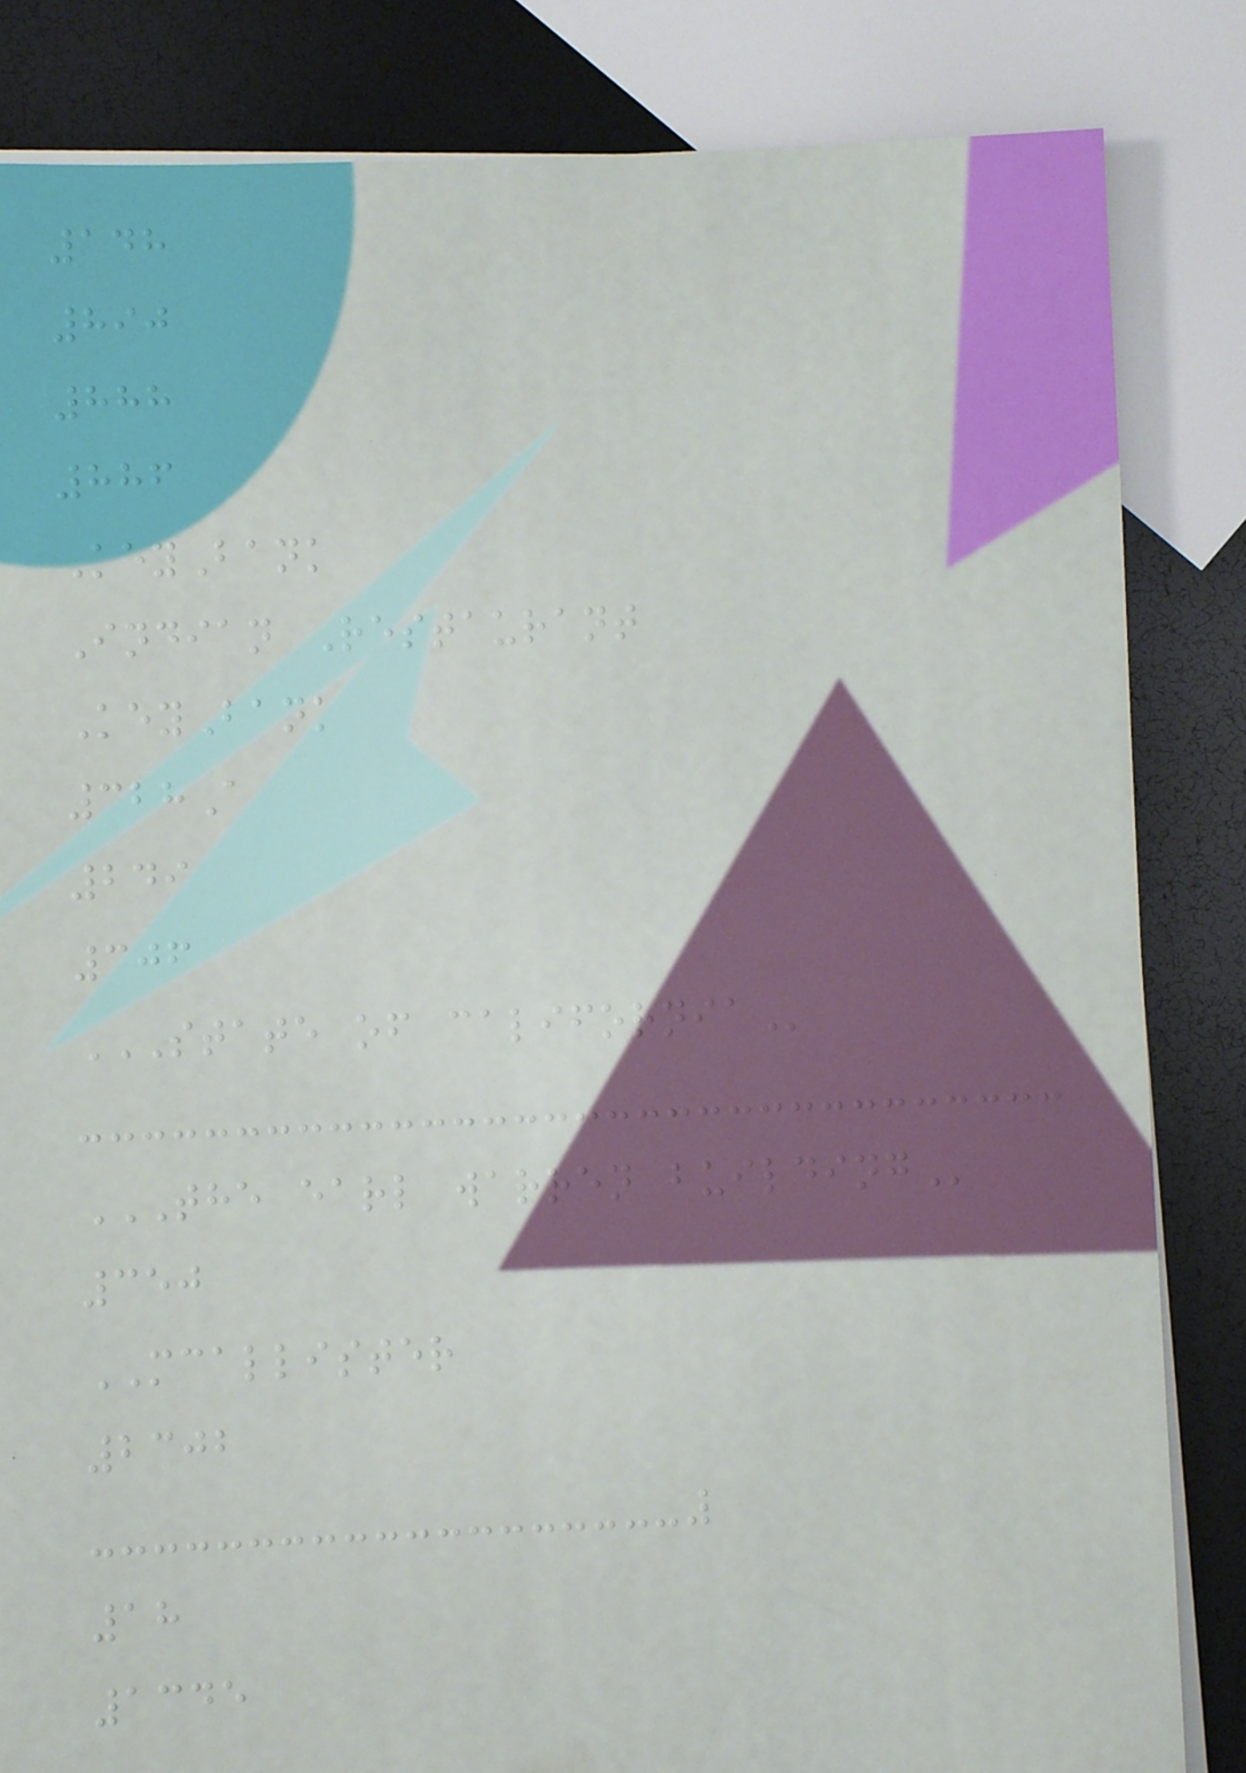148
890
888
886
KeyBank
Indian Restaurant
KeyBank
328A
249
306
STATE OF CALIFORNIA
THE EARL WARREN BUILDING
350
MCALLISTER
2302
18
1345
